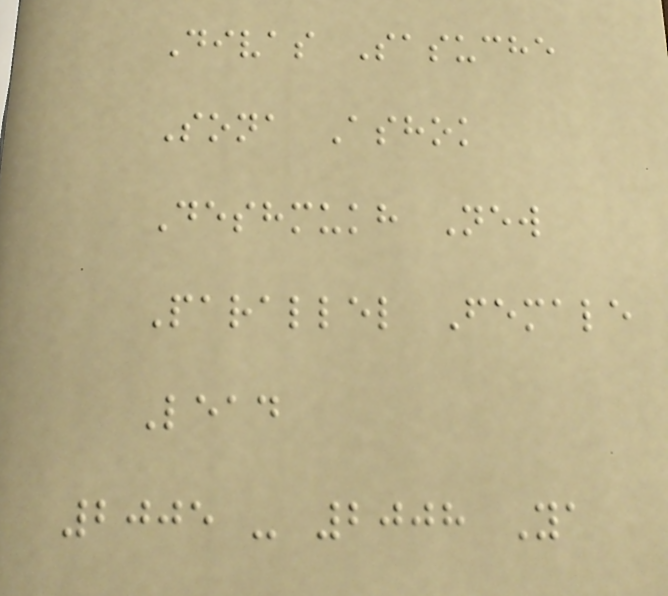Divas Sasuche
Sona Ashok
Deshmukh New
Parallel Female
Lead
2005 - 2008 Ya
